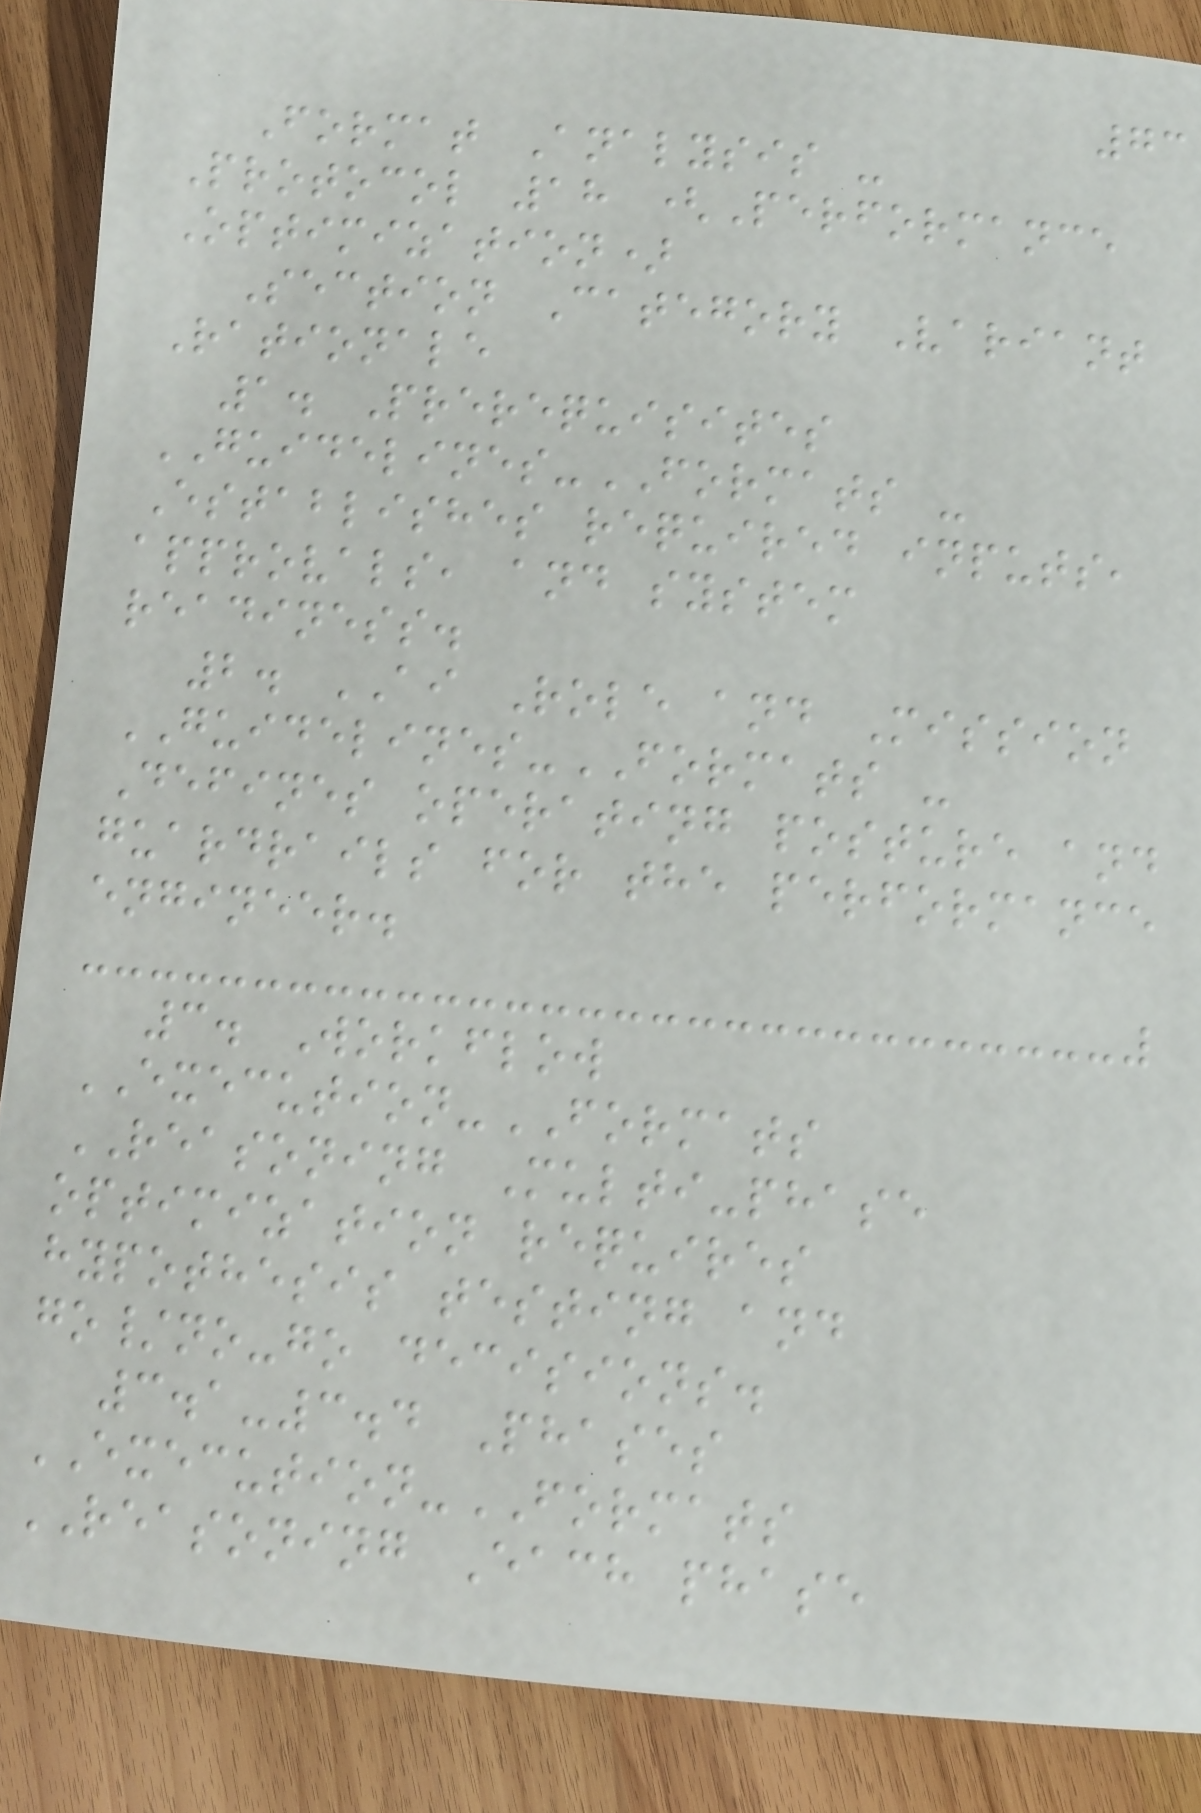73
Format Analysis -
Protocol 18 (Performance
Optimization)
Section Category Variant
Rationale
1. Prerequisites
GUIDELINES-FORMATS -
Establishes required inputs,
approvals, and system
readiness.
2. AI Role and Mission
GUIDELINES-FORMATS -
Defines operating posture and
guardrails for the performance
engineer.
3. Workflow
EXECUTION-FORMATS
REASONING Multi-phase
optimization requires
hypothesis testing and
go/no-go decisions.
3.1-3.4 Phases
EXECUTION-FORMATS
REASONING Each phase
